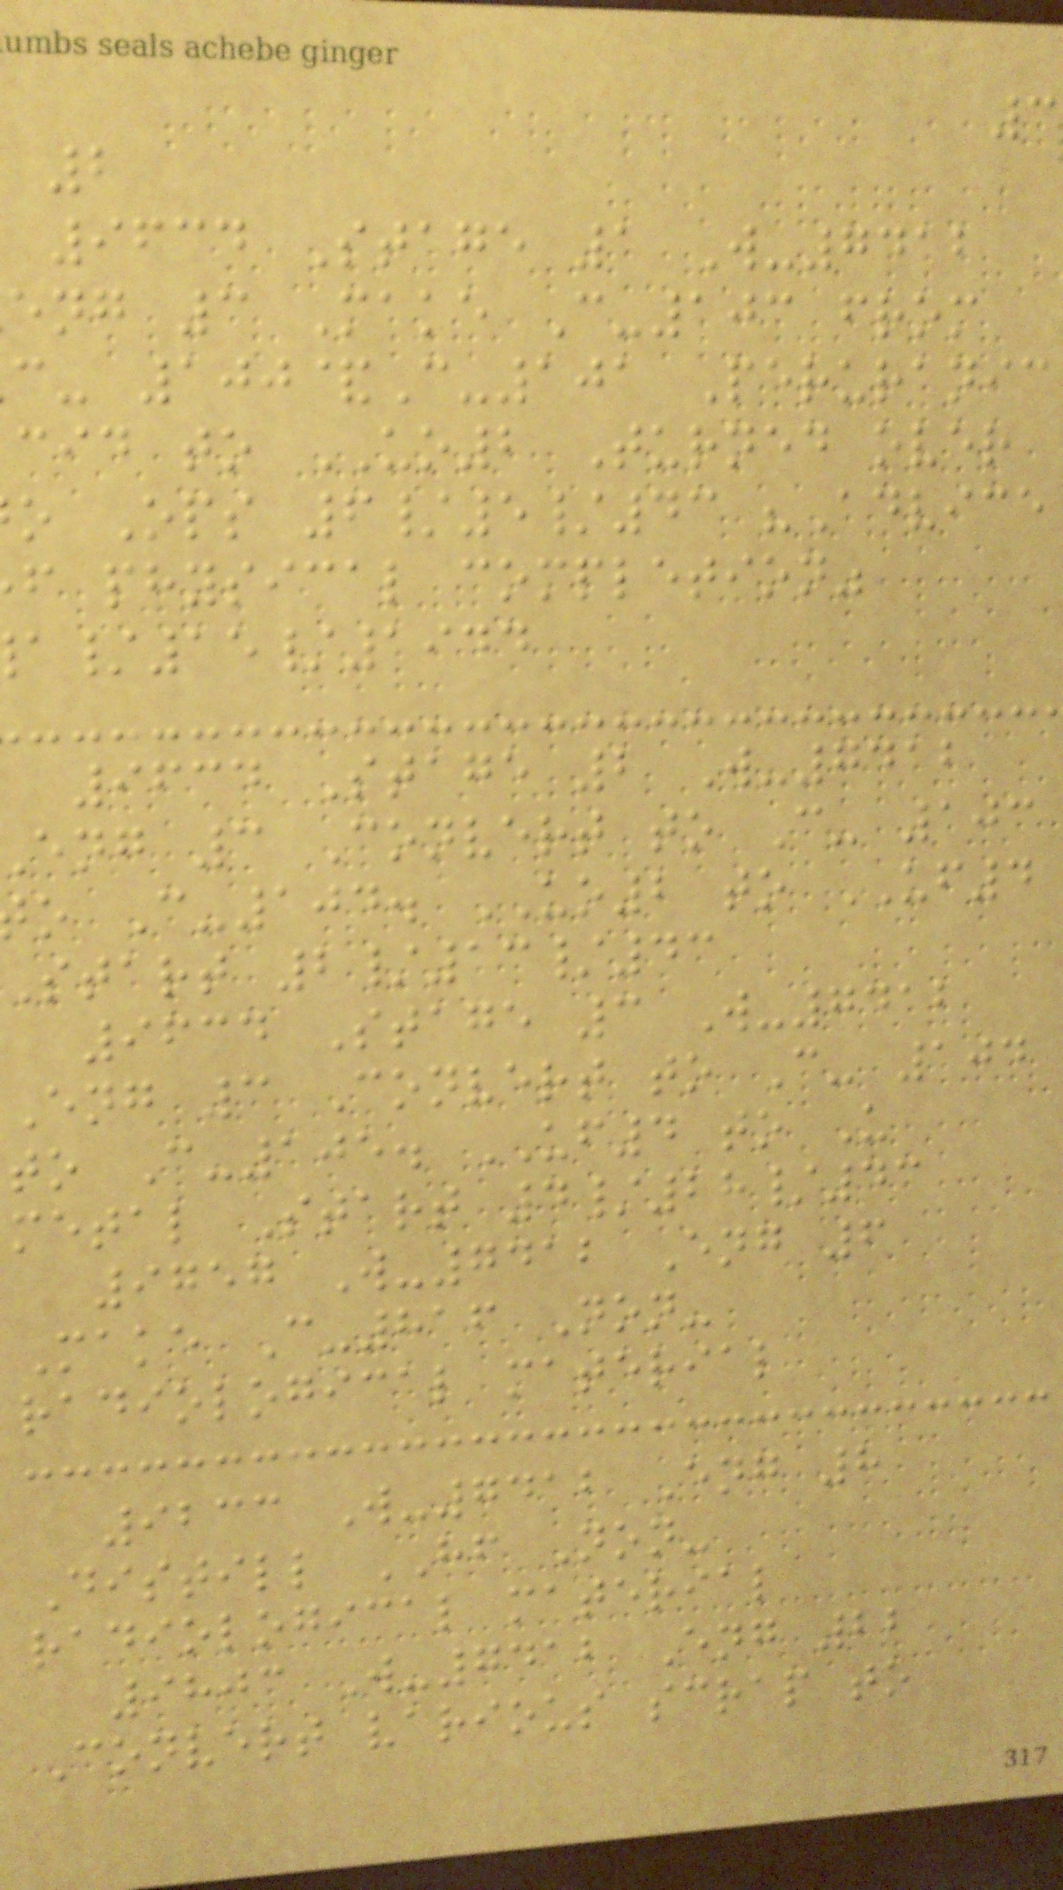2
9634 Stage 1 W-7412
eng 3 Make C-103 from
c- 100&C-101 Peruranic
cid to UO2 Turned over
o Ops 6/5/43 "Advice
f physical completion"
/15/1944
9634 Stage 2 W-7412
eng 3 Convert to C- 103
o C-104. UO2 to UF4
start 2/13/43
9634 Stage 3 W-7412
Eng 3 Convert to C- 104
to C-105. UF4 to U
metal Start 4/28/43
9757 W-7412 Eng 6
Make C-816 Non-
radiological material
9233 W-7412 Eng 8
Distill HF Non-
radiological material
9803 W-7412 Eng 22
Convert various scrap to
